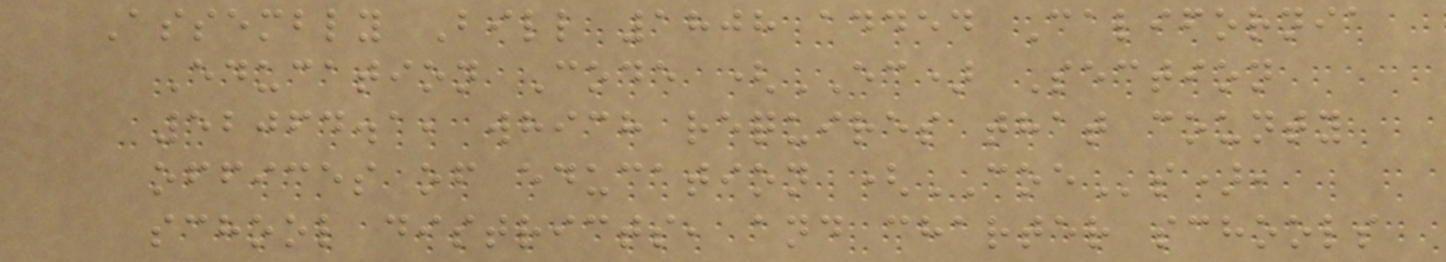Assembly Bill 1808 added California
Education Code (EC) Section
52064.1, which requires that county
offices of education (COEs),
school districts, and charter schools
